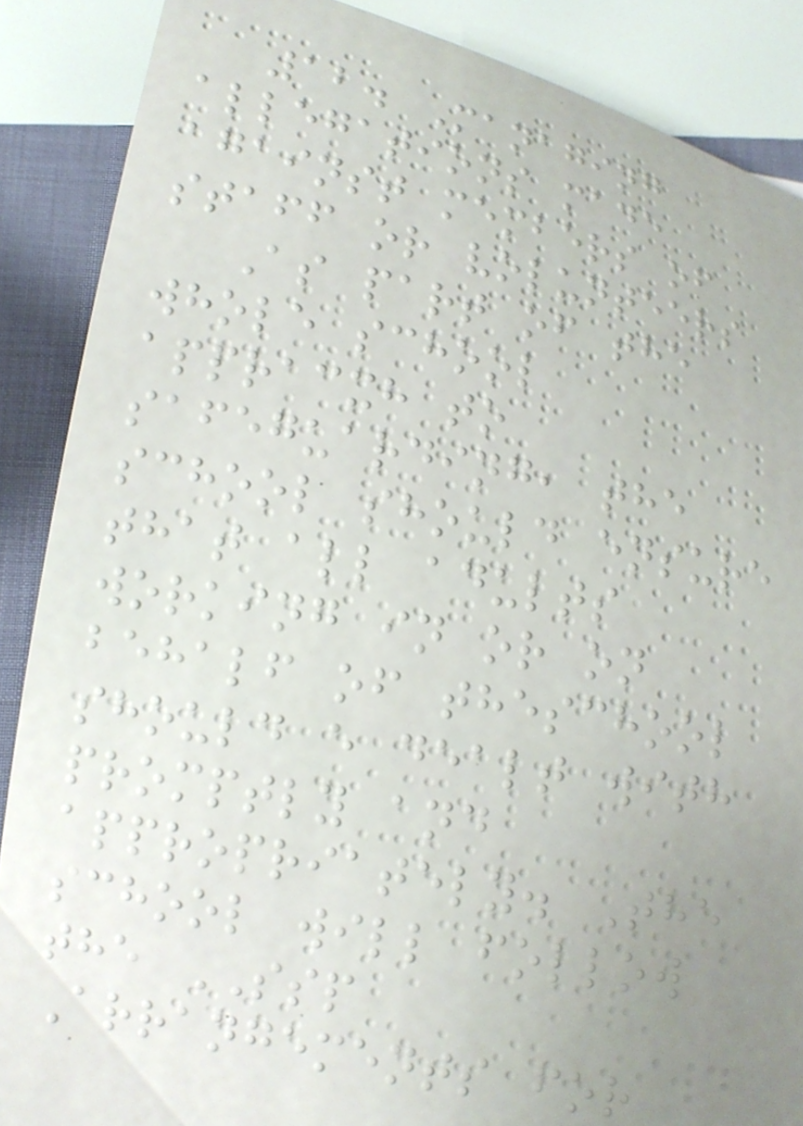12. Managing
allegations made
against members of
staff or volunteers
As part of the
whole school
appracxh to
safeguarding, the
school should ensure
that all adults
working in or on
behalf of theschool
should e dealt with
promptly and
appropriately. The
school will follow
the SSP
Arrangements for
